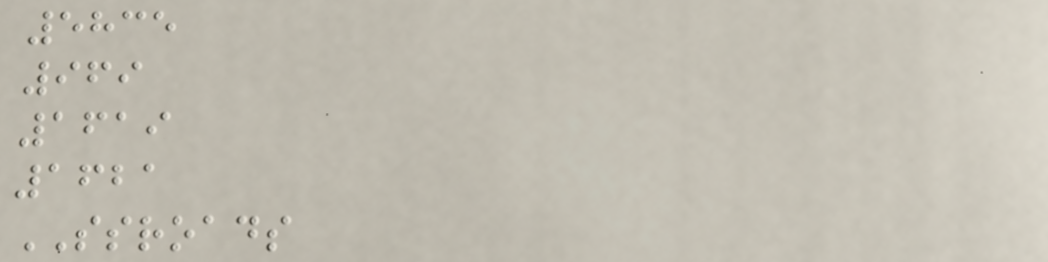5835
969
1619
1621
SSROADS
